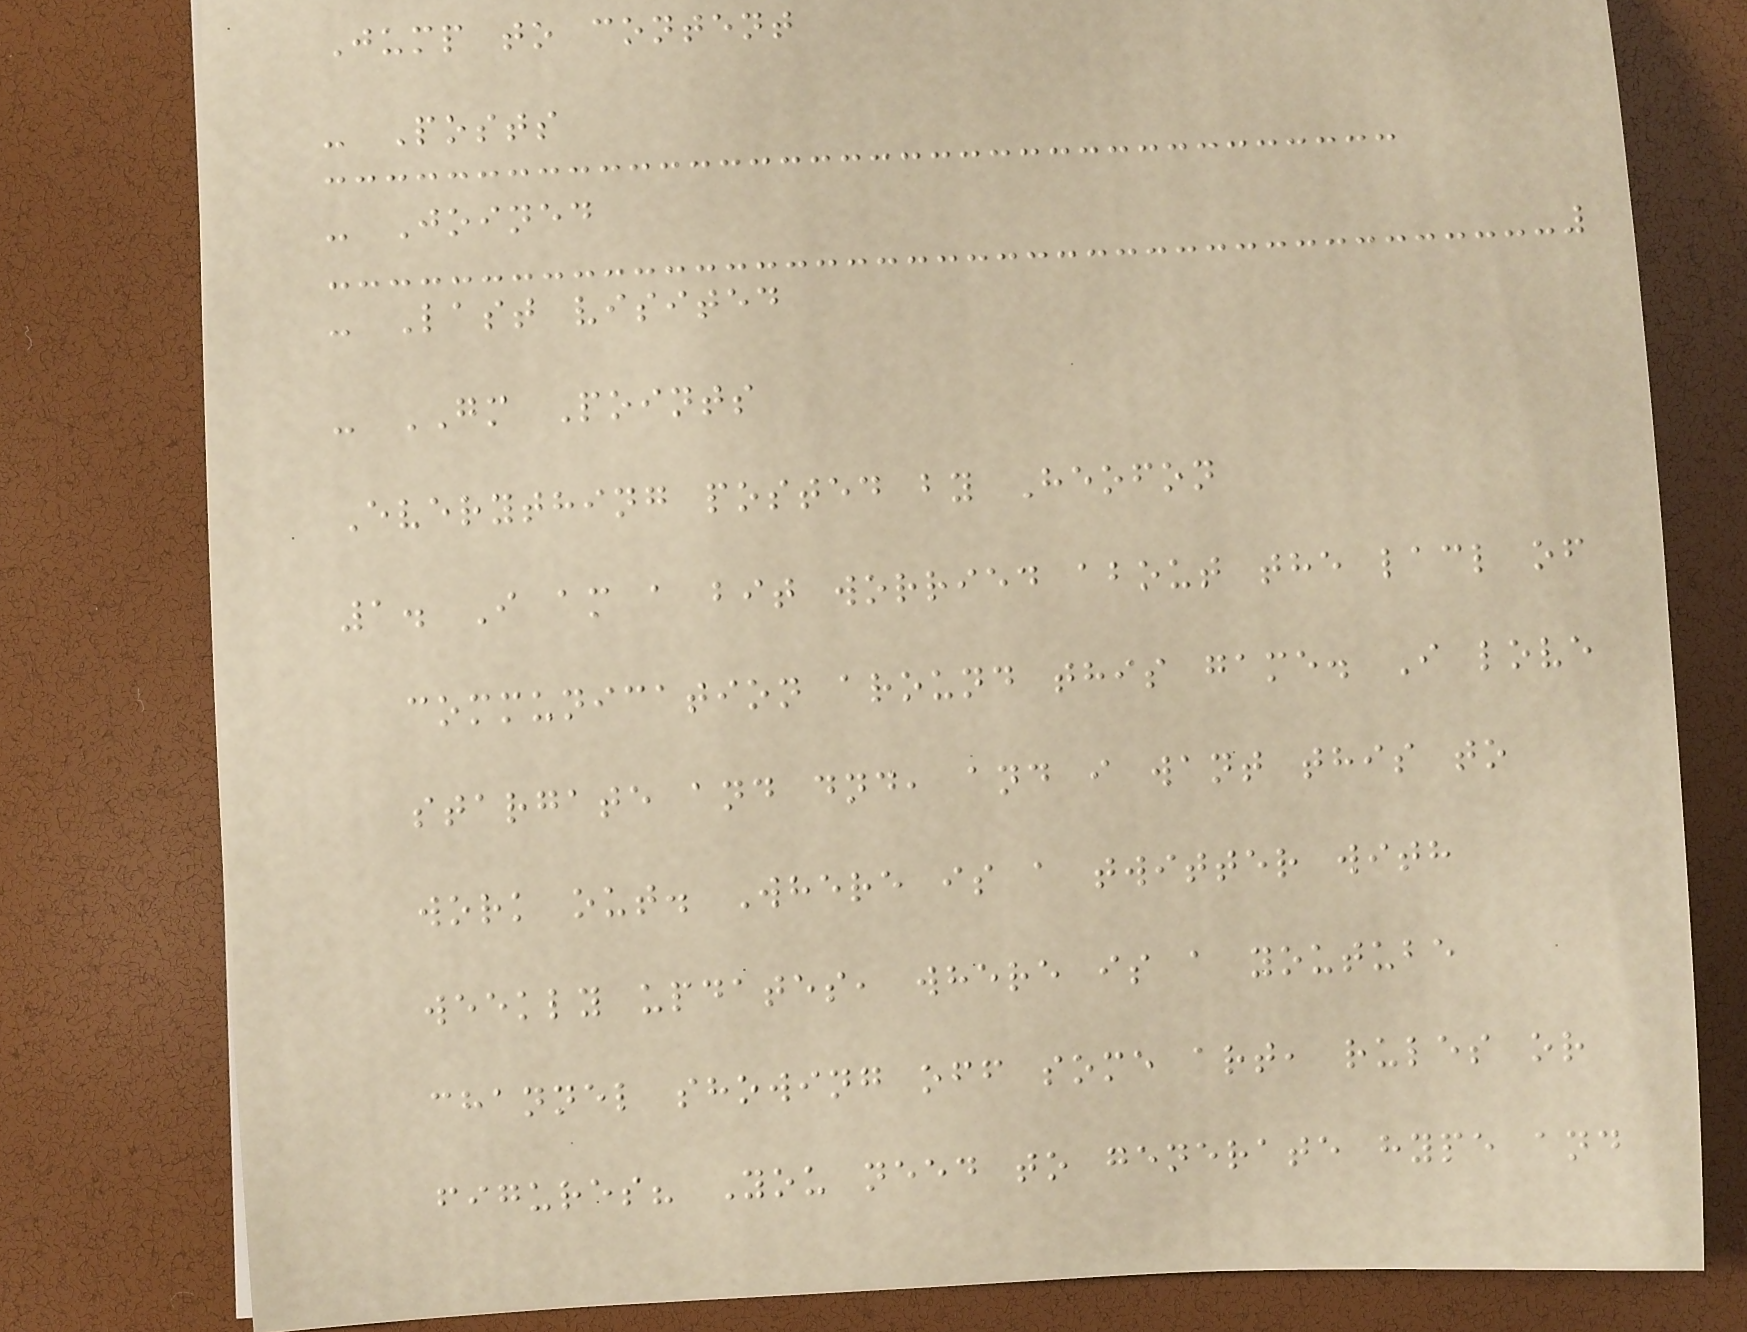Jump to content
- Posts
- Joined
- Last visited
- GM Points
Everything posted by Heofon
1. I am a bit worried about the lacl of
communication around this game. I love
stargate and dnd, and i want this to
work out. Where is a twitter with
weekly updates, where is a youtube
channel showing off some art, rules or
figures? You need to generate hype and
